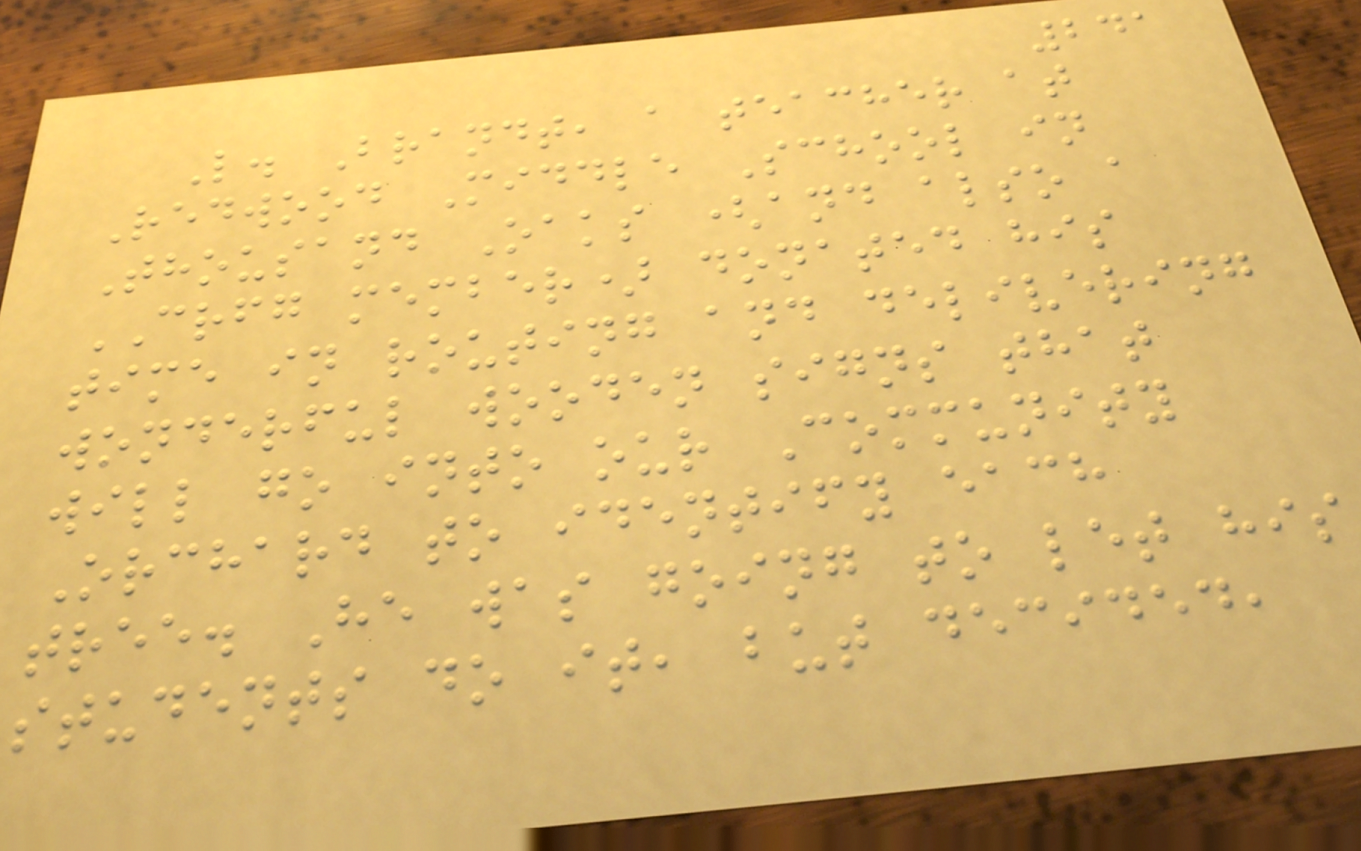241
L. Brandt, a teacher at
Redwood Middle School in
Thousand Oaks (and also a
CRFG member) donated his
time in routing and delivering
wonderful wooden signs that
will go into our Community
Orchard to identify each
tree. He was going to let his
students do it, but decided,
